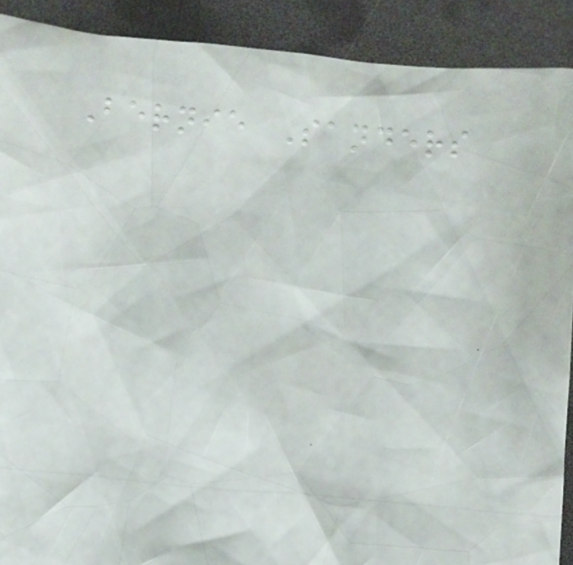Bernie Sanders
